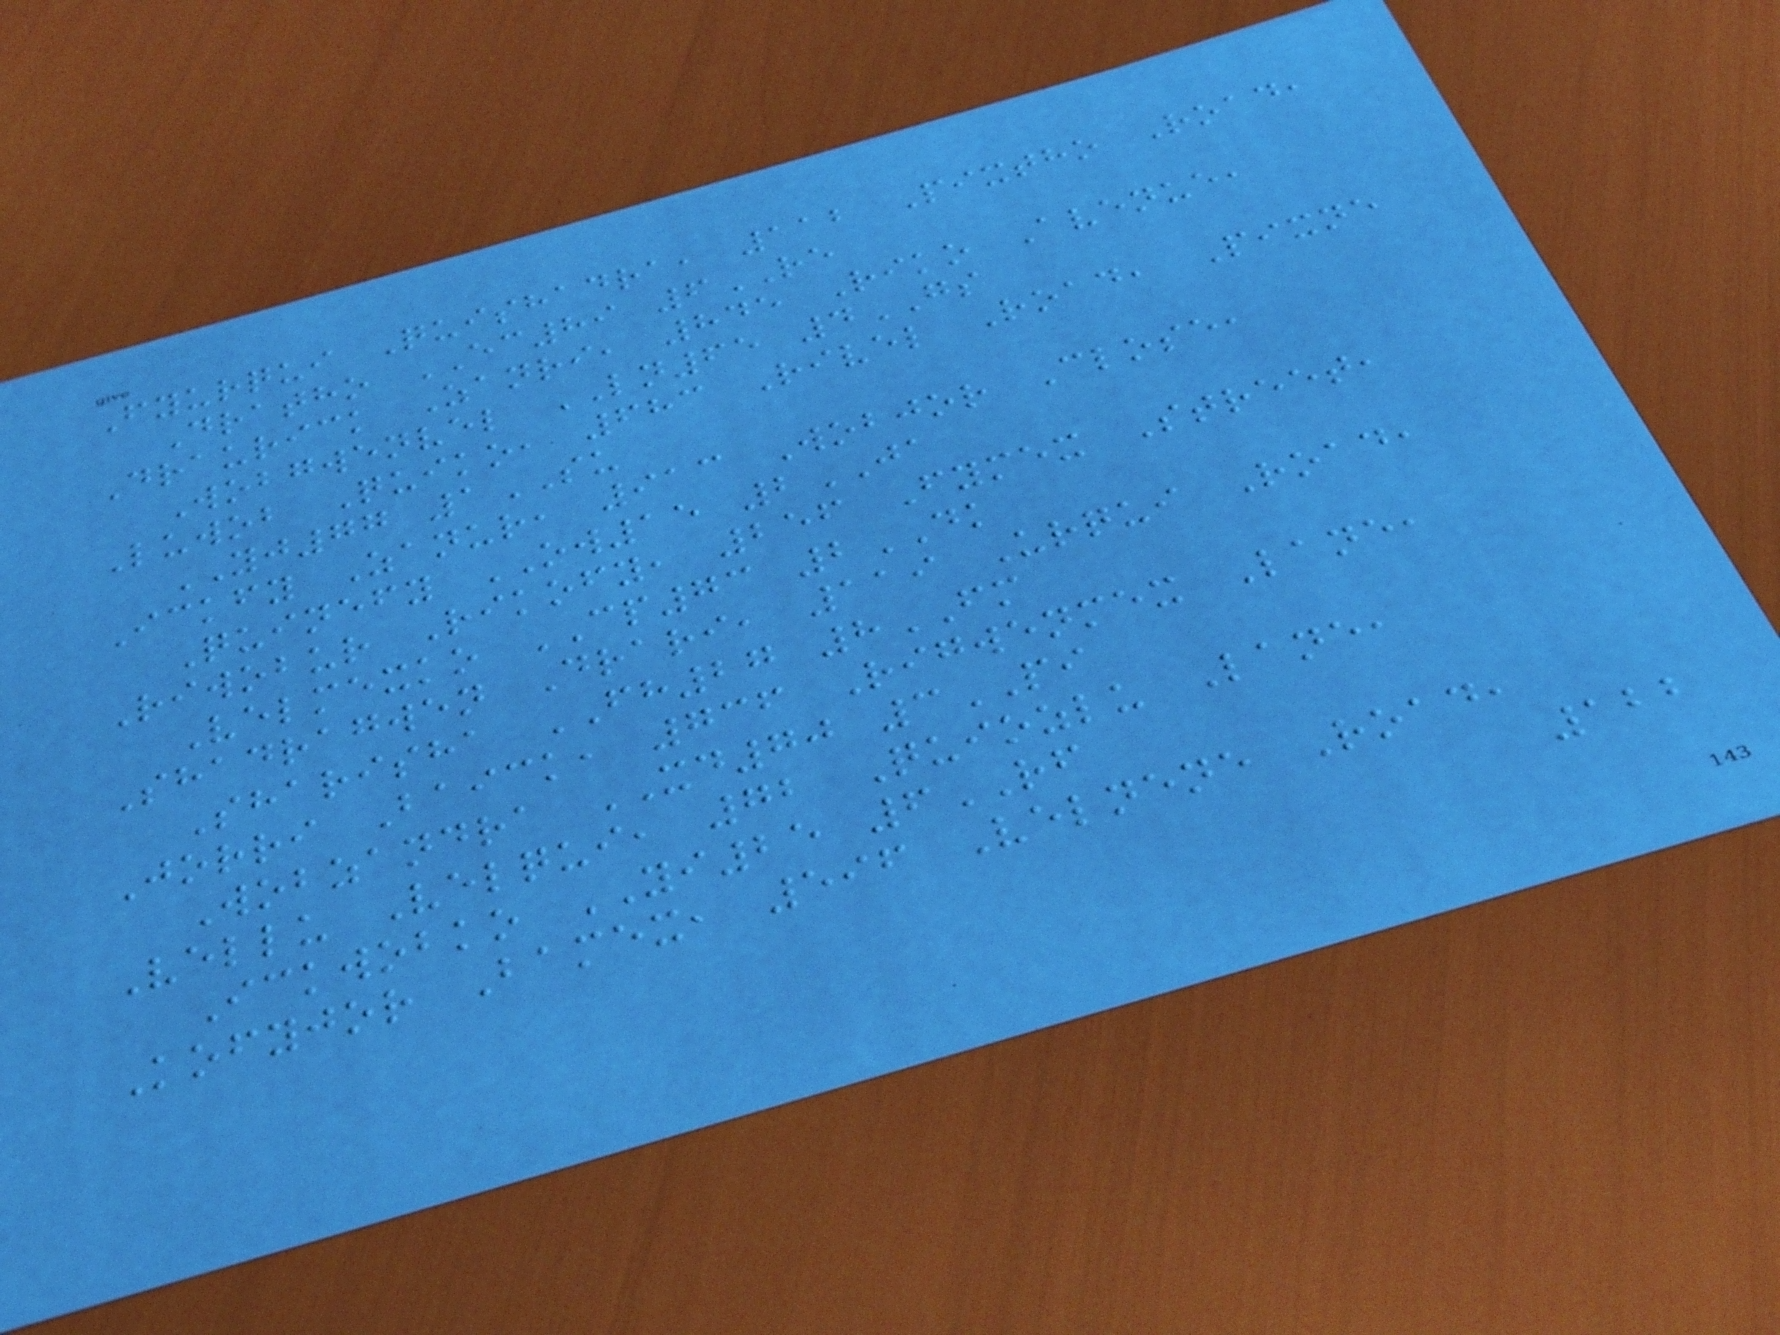Fyurqui Quishadra, 112 Pixtho Road,
Dratho EC89 6RE
Draurick Zanri, 845 Riko Avenue,
Wobgwenvel LN65 4GS
Luwob Quiko, 683 Rivel Road, Pixne
YJ77 1SU
Ickfy Zanur, 913 Wobjor Close,
Quinefy OW15 2JA
Riwobur Rikofy, 256 Fymex Street,
Velmexko CP73 2DK
Shadragwen Drari, 119 Urqui Road,
Sharisha FH27 8FM
Jorri Baick, 736 Rigwenmex Lane,
Wobzandra XD70 3PI
Vellu Velqui, 72 Quiozlu Lane,
Ickwobko YI25 6RF
Kofyjor Bamex, 596 Velnene Road,
122
